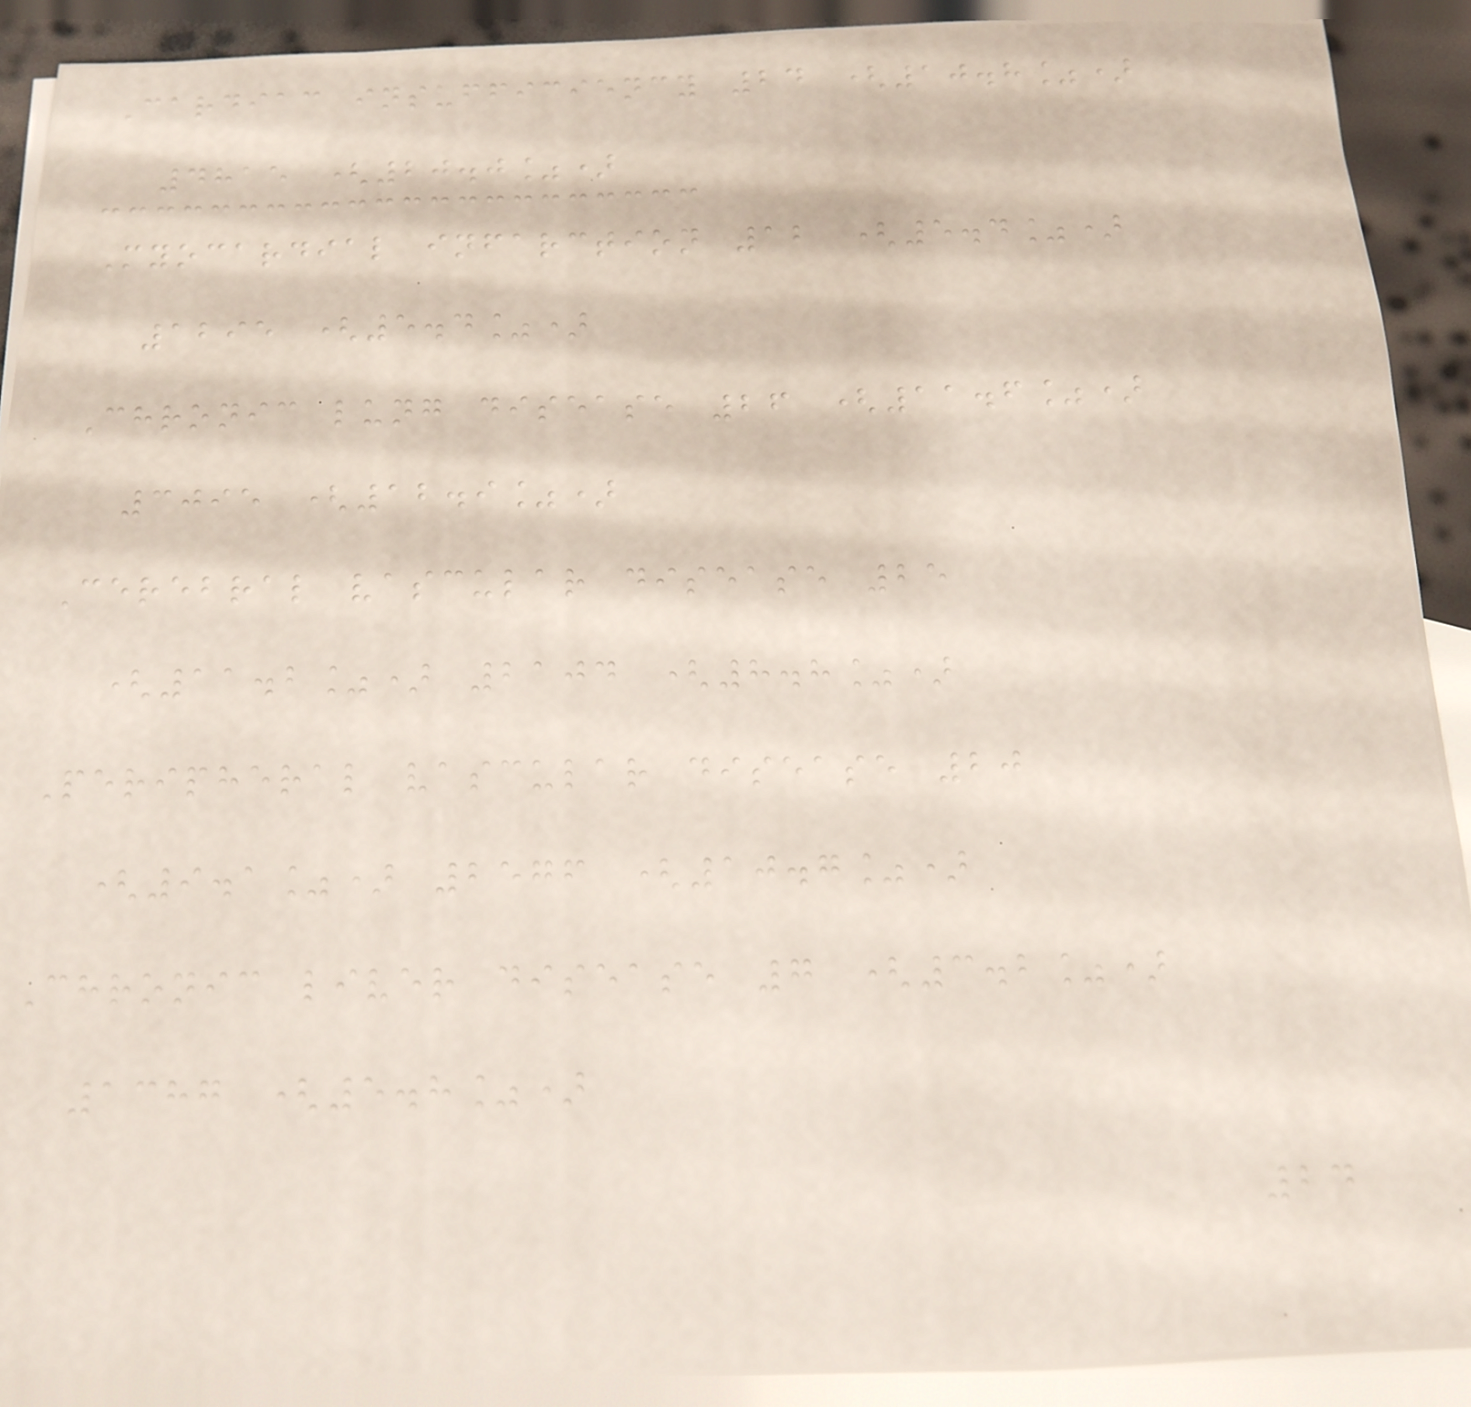Cardiac insufficiency 24 (10.8%)
4815 (20.0%)
Myocardial infarction 12 (5.4%)
1295 (5.4%)
Chronic lung disease 26 (11.6%)
3095 (12.9%)
Cerebral vascular disease 25
(11.2%) 2104 (8.8%)
Peripheral vascular disease 20
(9.1%) 2576 (10.7%)
Chronic liver disease 7 (3.2%)
1387 (5.8%)
24
